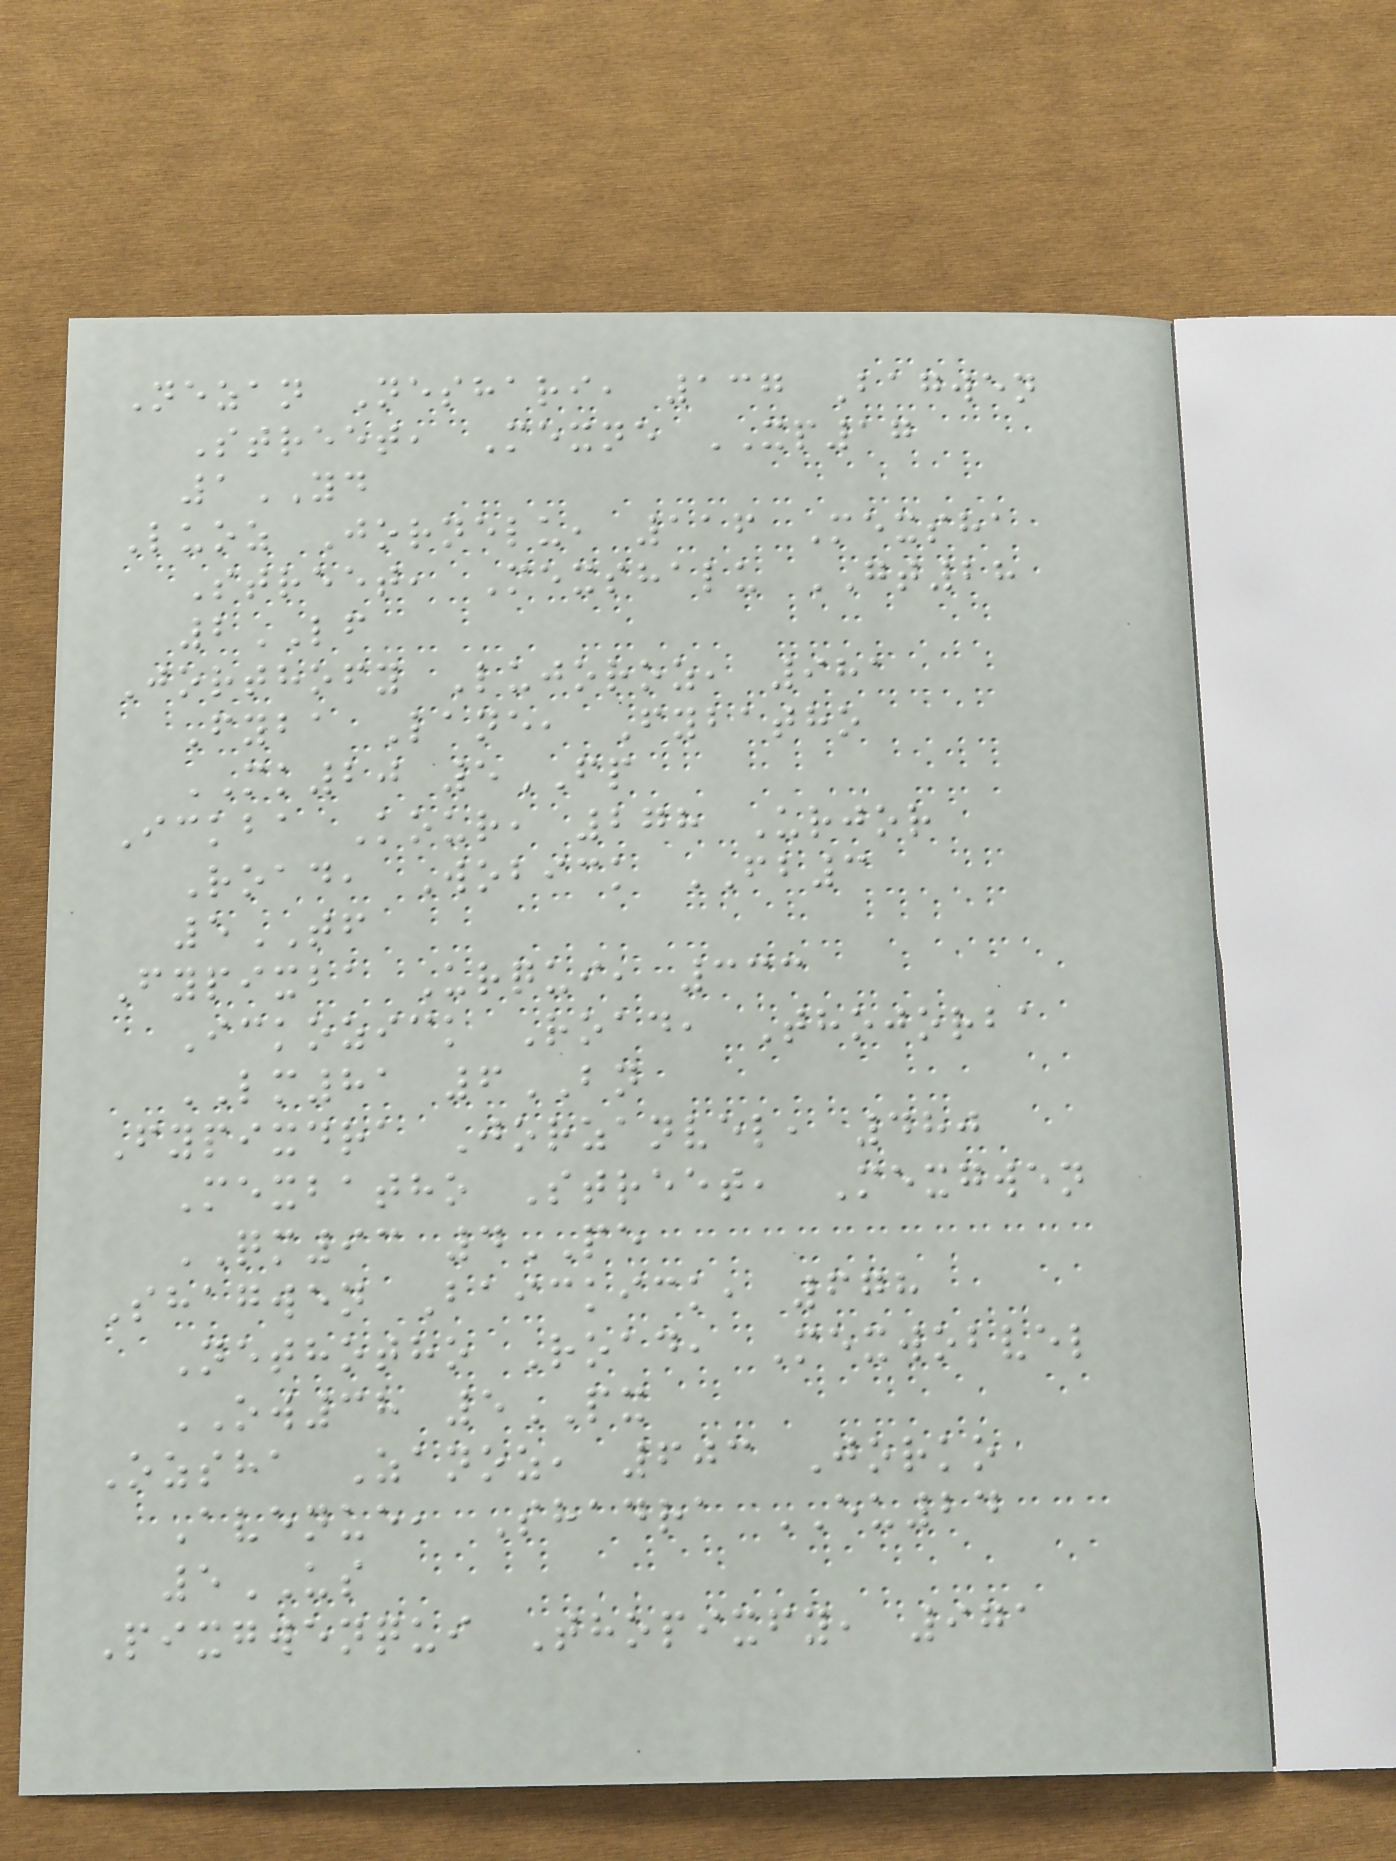Nezan Neshari, 137 Bagwen
Street, Mexne XP17
1YD
Luoz Jornelu, 116 Mexsha
Street, Mexshalu GT28
2LF
Jorthofy Lujoroz, 981
Fyba Lane, Fybatho
MK20 5FP
Ickba Kour, 278 Urjor
Road, Wobick FB3
5TF
Fypixba Urqui, 333
Ickozick Road, Thojorba
LM81 6BN
Fypixdra Jorzanvel, 480
Mexbatho Street, Mexgwen
QM93 4PE
Shagwen Baickick, 678
Nethotho Road, Mexwobvel
OW38 5PX
Ozsha Zanoz, 603 Jorko
Avenue, Shadra EU24
5US
Pixgwenqui Thopixfy, 971
